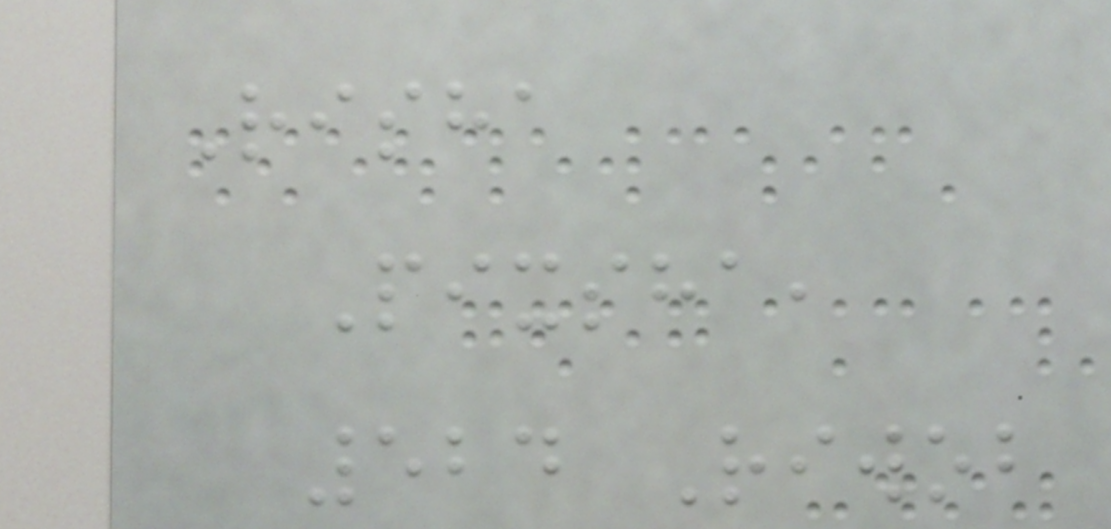Risha
Pixsha,
524 Riwob
